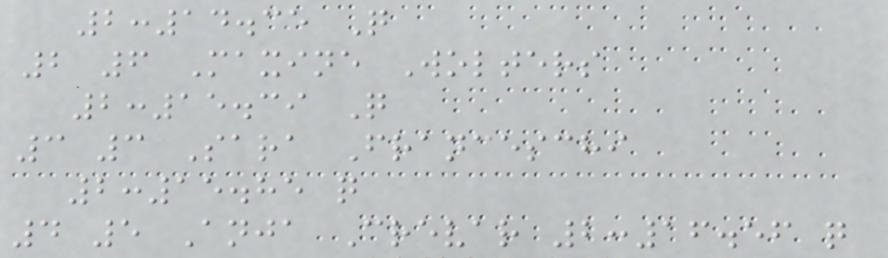2:14.35 Q
2 6 Maxine Wolters
2:15.39 Q
3 3 Sara Franceschi
2:15.85 q
4 5 Anja Crevar 2:16.56 q
